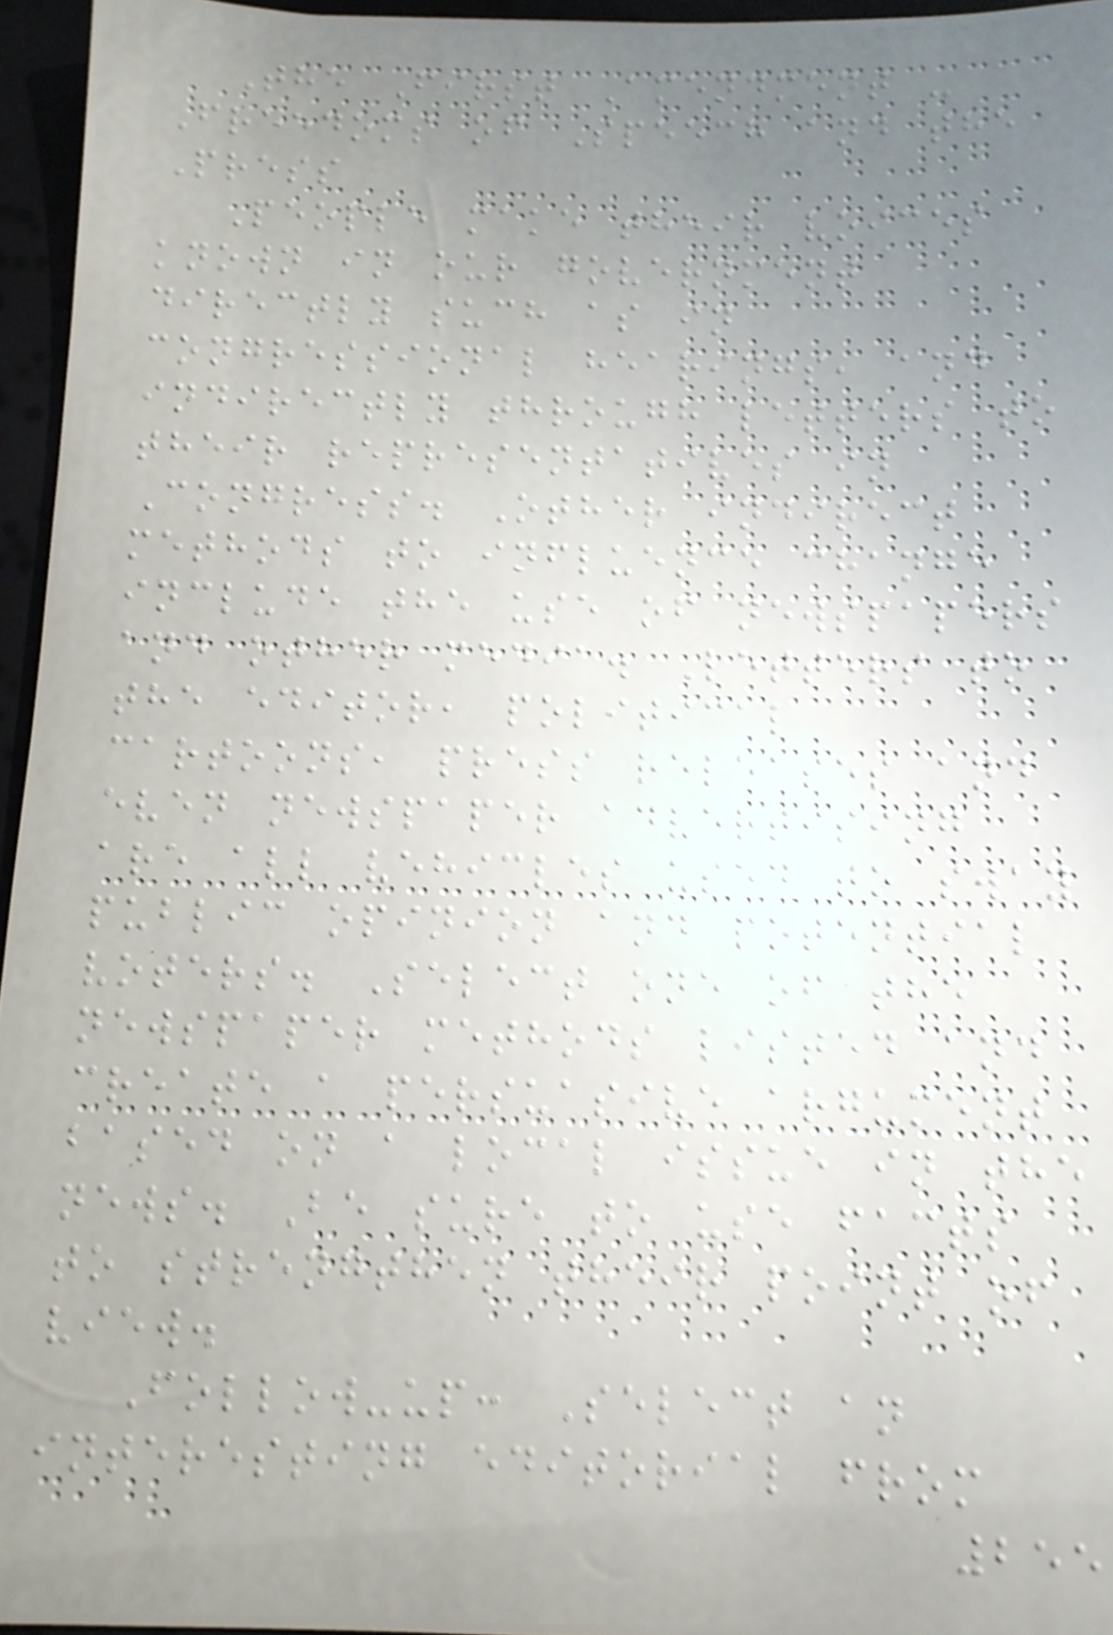The First Amendment -
Freedoms of Speech and the
Press
People make their voices
known in our government
directly such as in
congressional hearings, and
indirectly through letters to
their representatives in
Congress. Other indirect
methods to influence change
include the use of newspapers
and other media. Letters to
the editor, political
cartoons, press releases and
even newspaper advertising
are all vehicles used to sway
public opinion and potential
voters. Select one of the
newspaper methods listed and
create a persuasive argument
based on a local issue in the
news. Be sure to use facts
to strengthen their point of
view.
Follow-up: Select an
interesting editorial from
255
